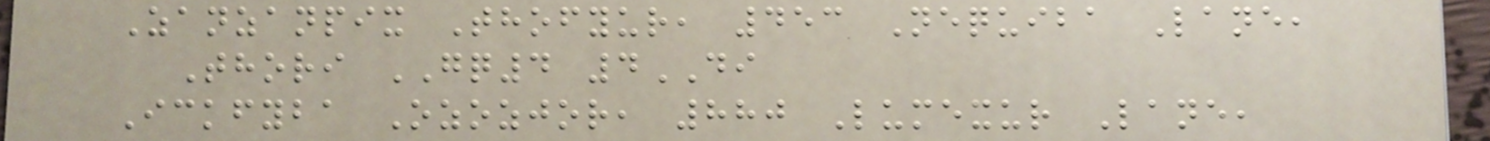Zanzanpix Thofyur, 453 Nequiba Lane,
Thori GQ4 4DI
Ickfyba Ozozjor, 880 Lumexur Lane,
